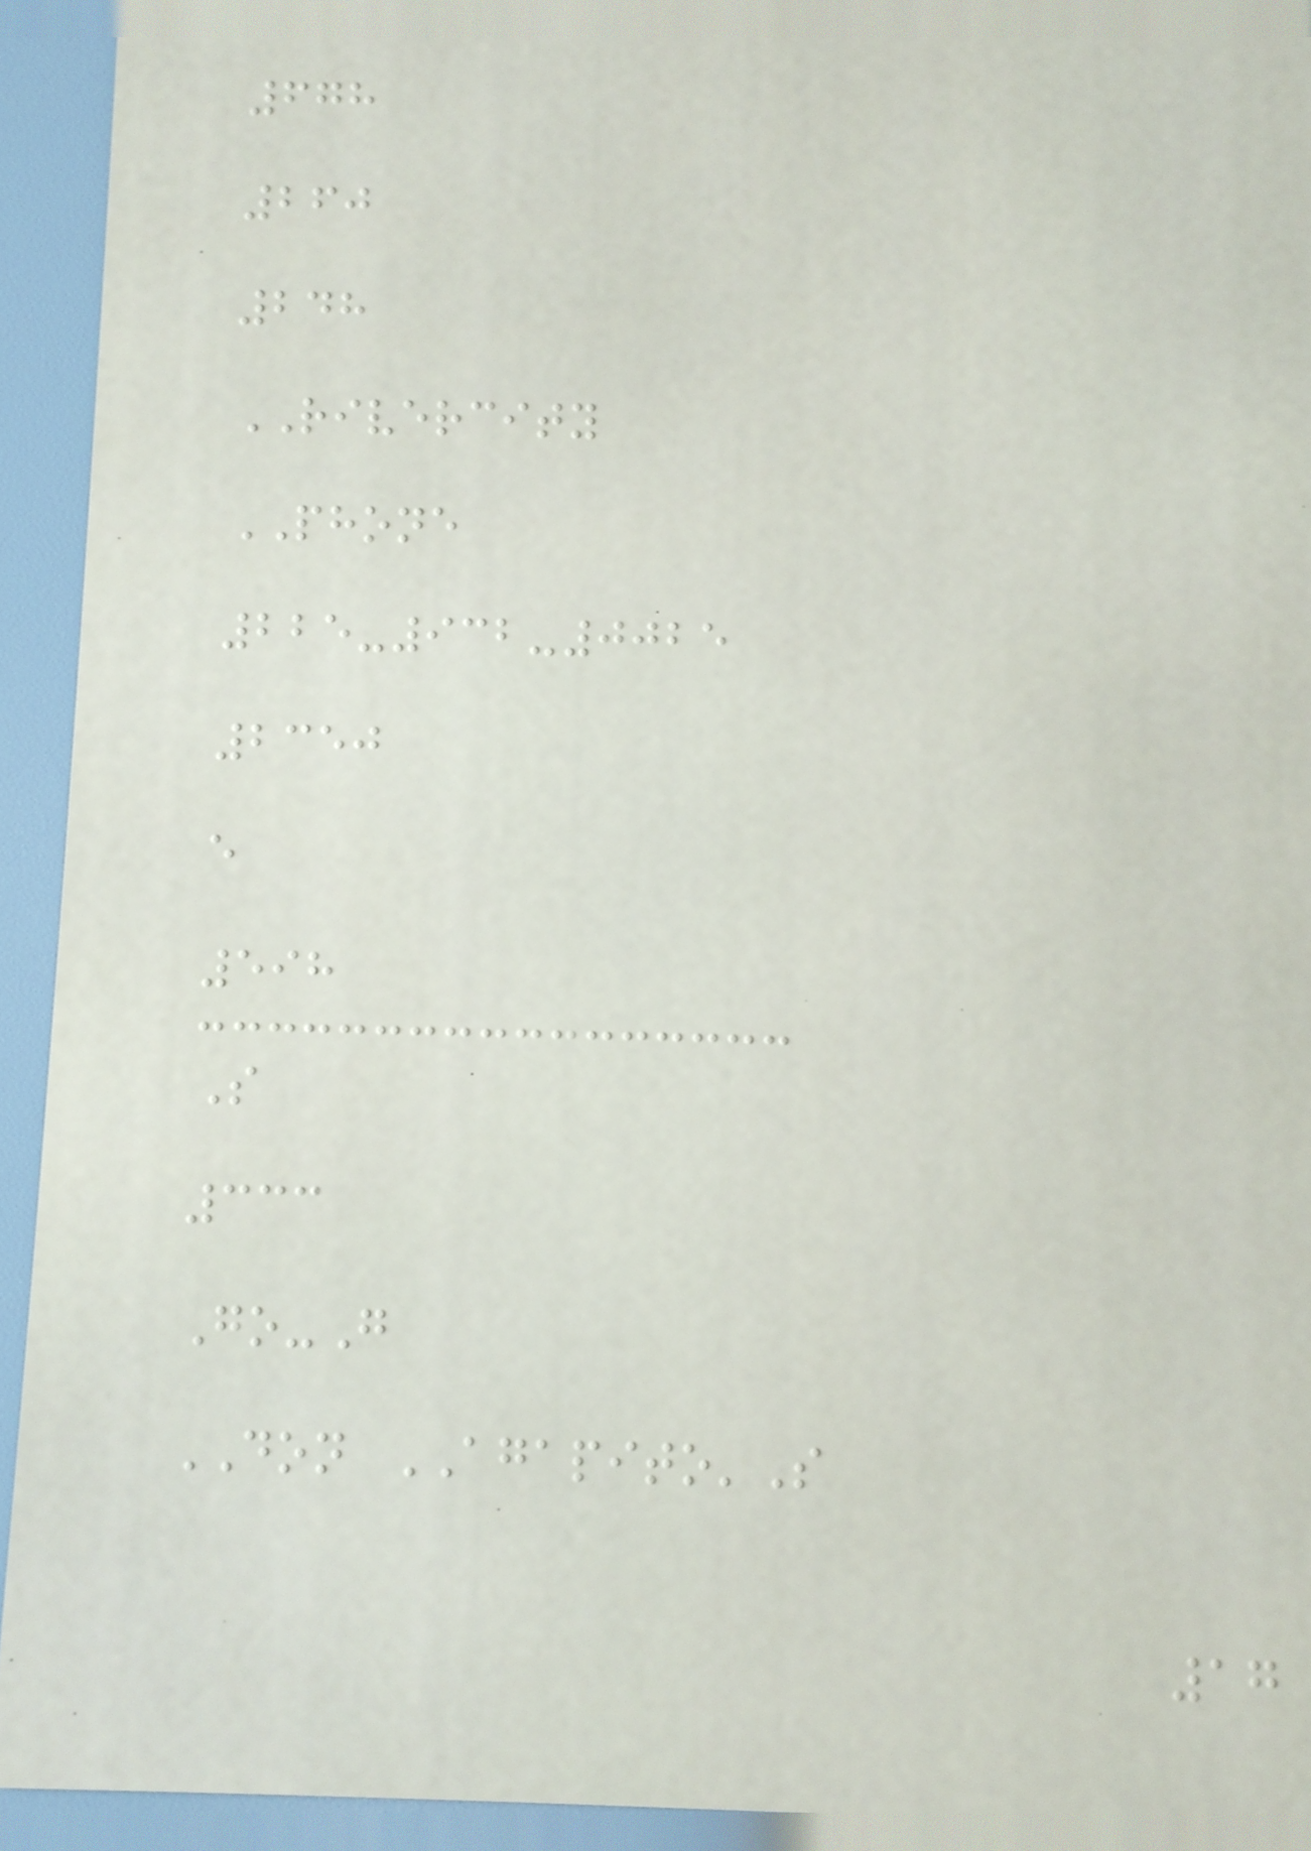678
260
248
RIVERCITY
PHONE
225-932-0025
2350
e
598
S
333
Go-G
DON AGAPITO'S
17
